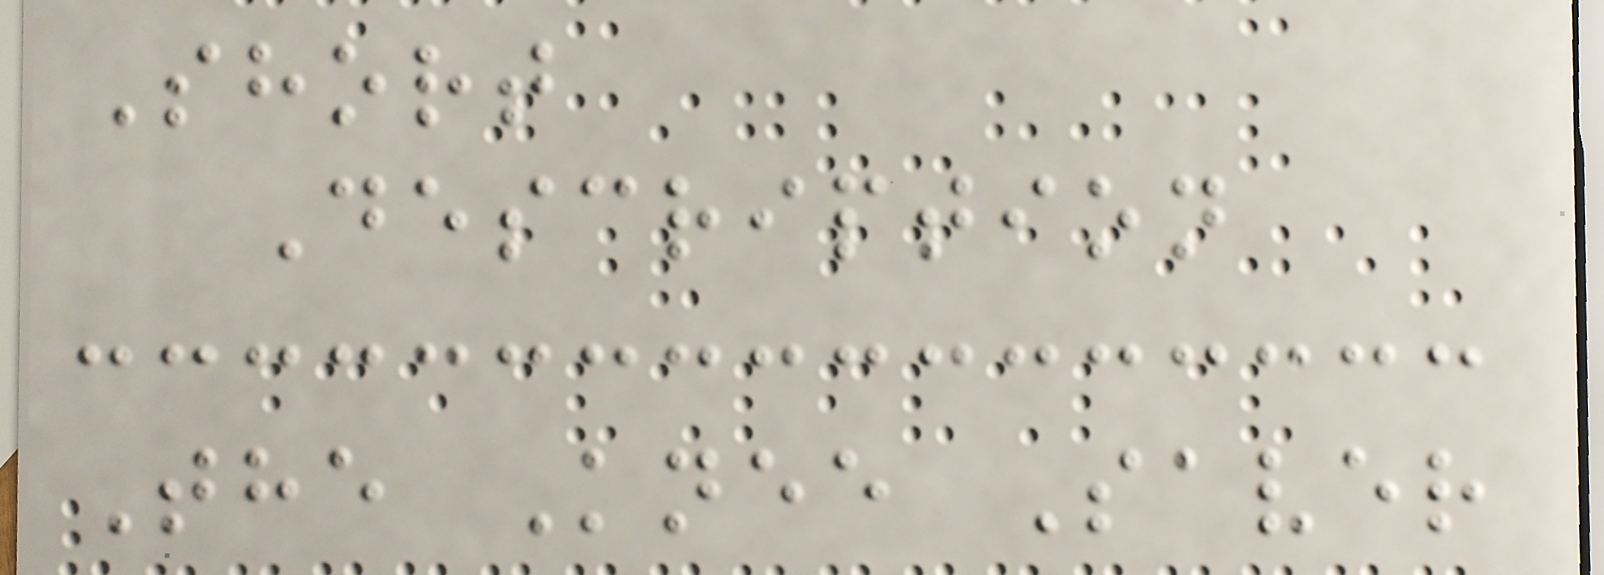Short
Description
The Knee Saver
